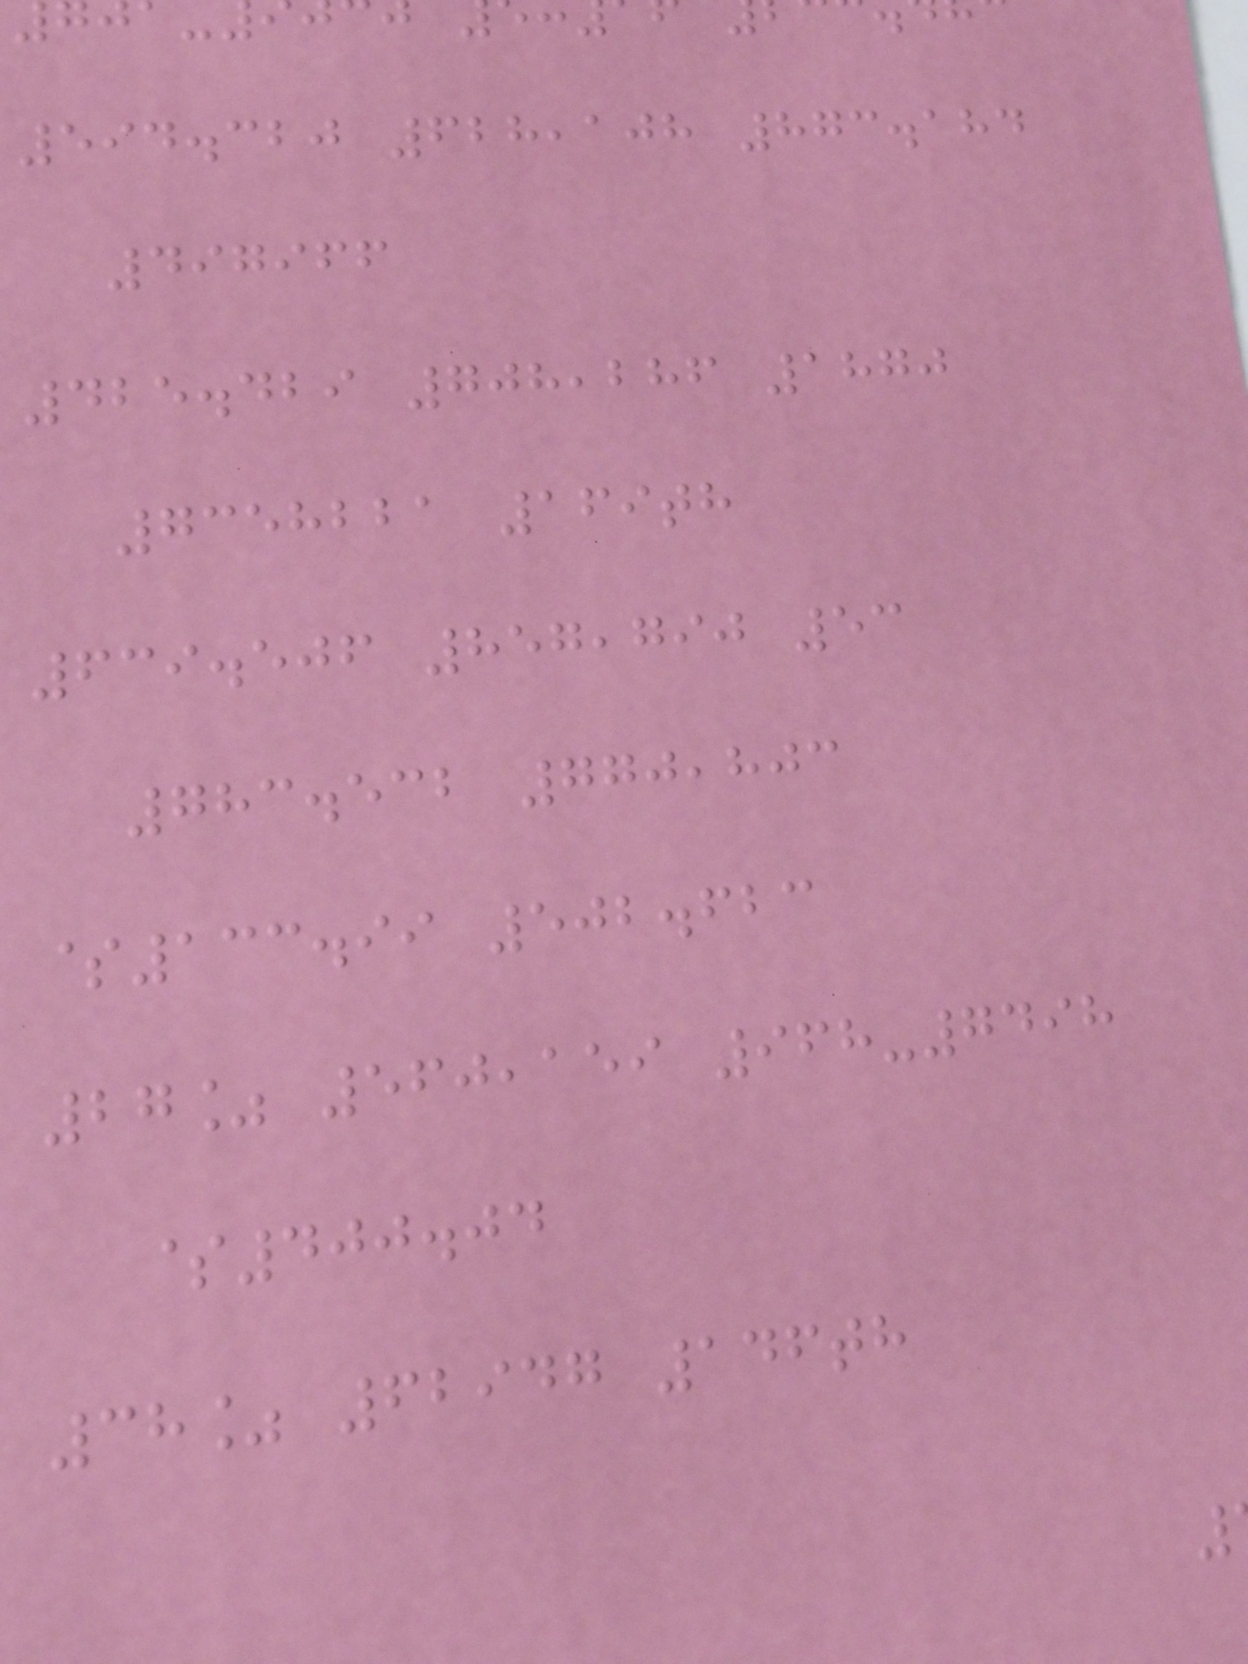594.320 628,108 873.184
497966
425.429 708,286 1870
7358221 169th
639.506 857,790 53
783.532 770,803
$133.99 502.623
27% 560,159 968-7498
$400.04
38% 62947 146th
